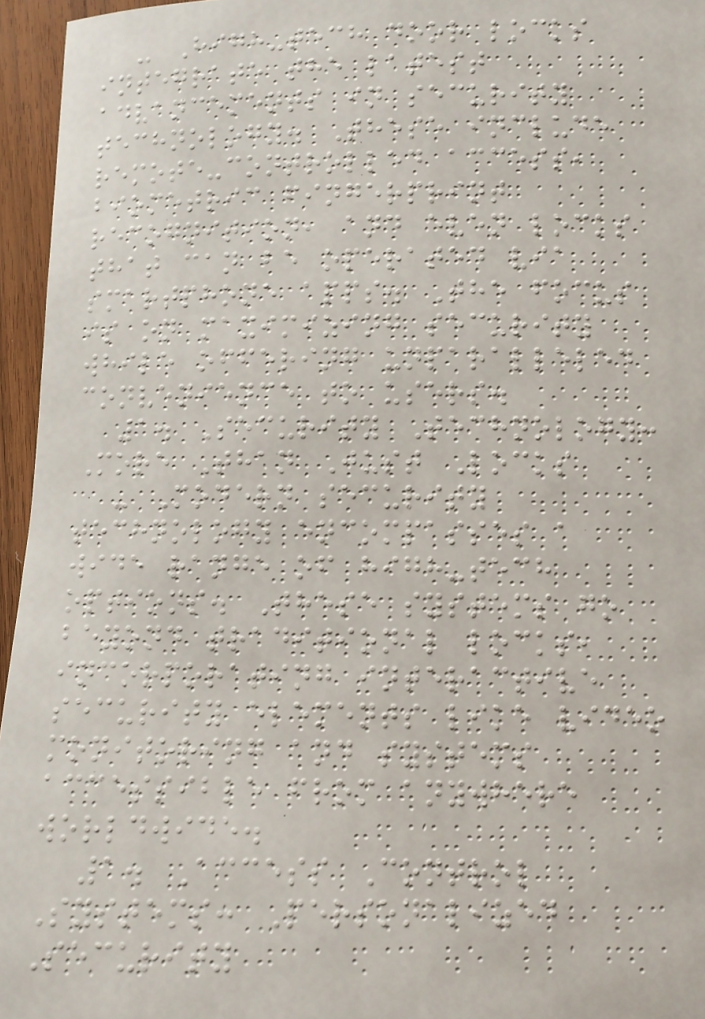- High-tech door locks
integrate the latest
advancements in security
technology. These include
remote-controlled access,
biometric fingerprint
recognition, and even locks
that can be operated via
smartphone apps. The focus
is on maximizing security
while offering unparalleled
convenience to users.
1. Security Technology:
More Than Just Locks
- Modern security
technology encompasses a
wide range of high-tech
options. These systems go
beyond traditional locks,
incorporating interactive
security elements like video
monitoring and systems
accessible from anywhere
worldwide.
1. Access Control
Systems: Personalized
Security
